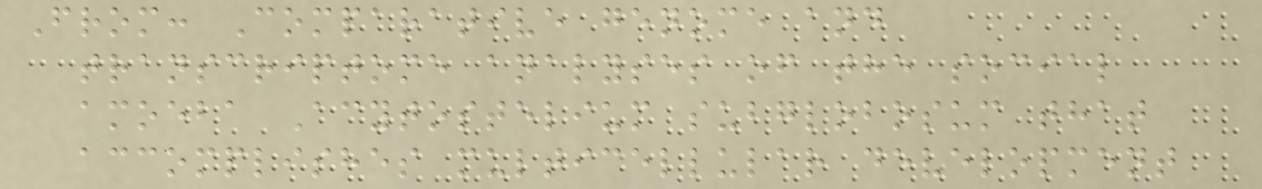From: Comparative genome and
transcriptome analyses of the social
amoeba Acytostelium subglobosum that
accomplishes multicellular development
